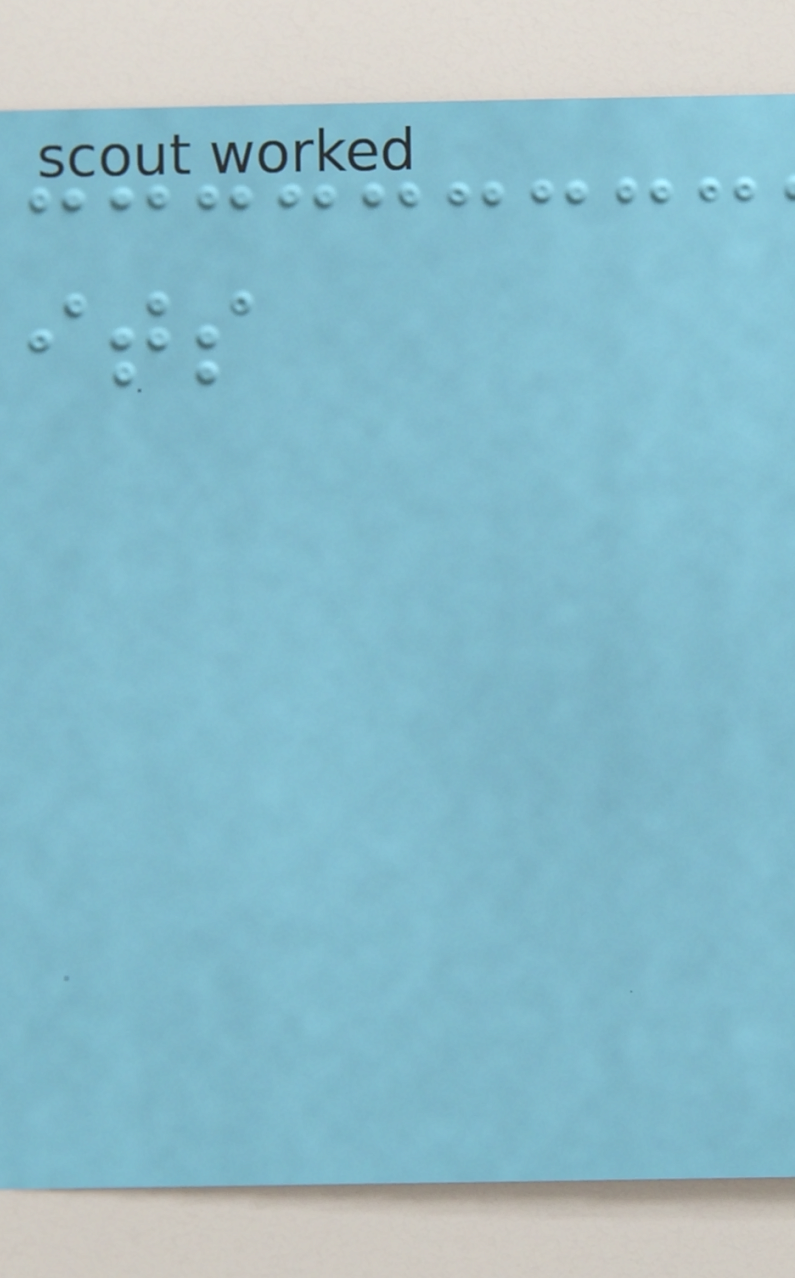its
